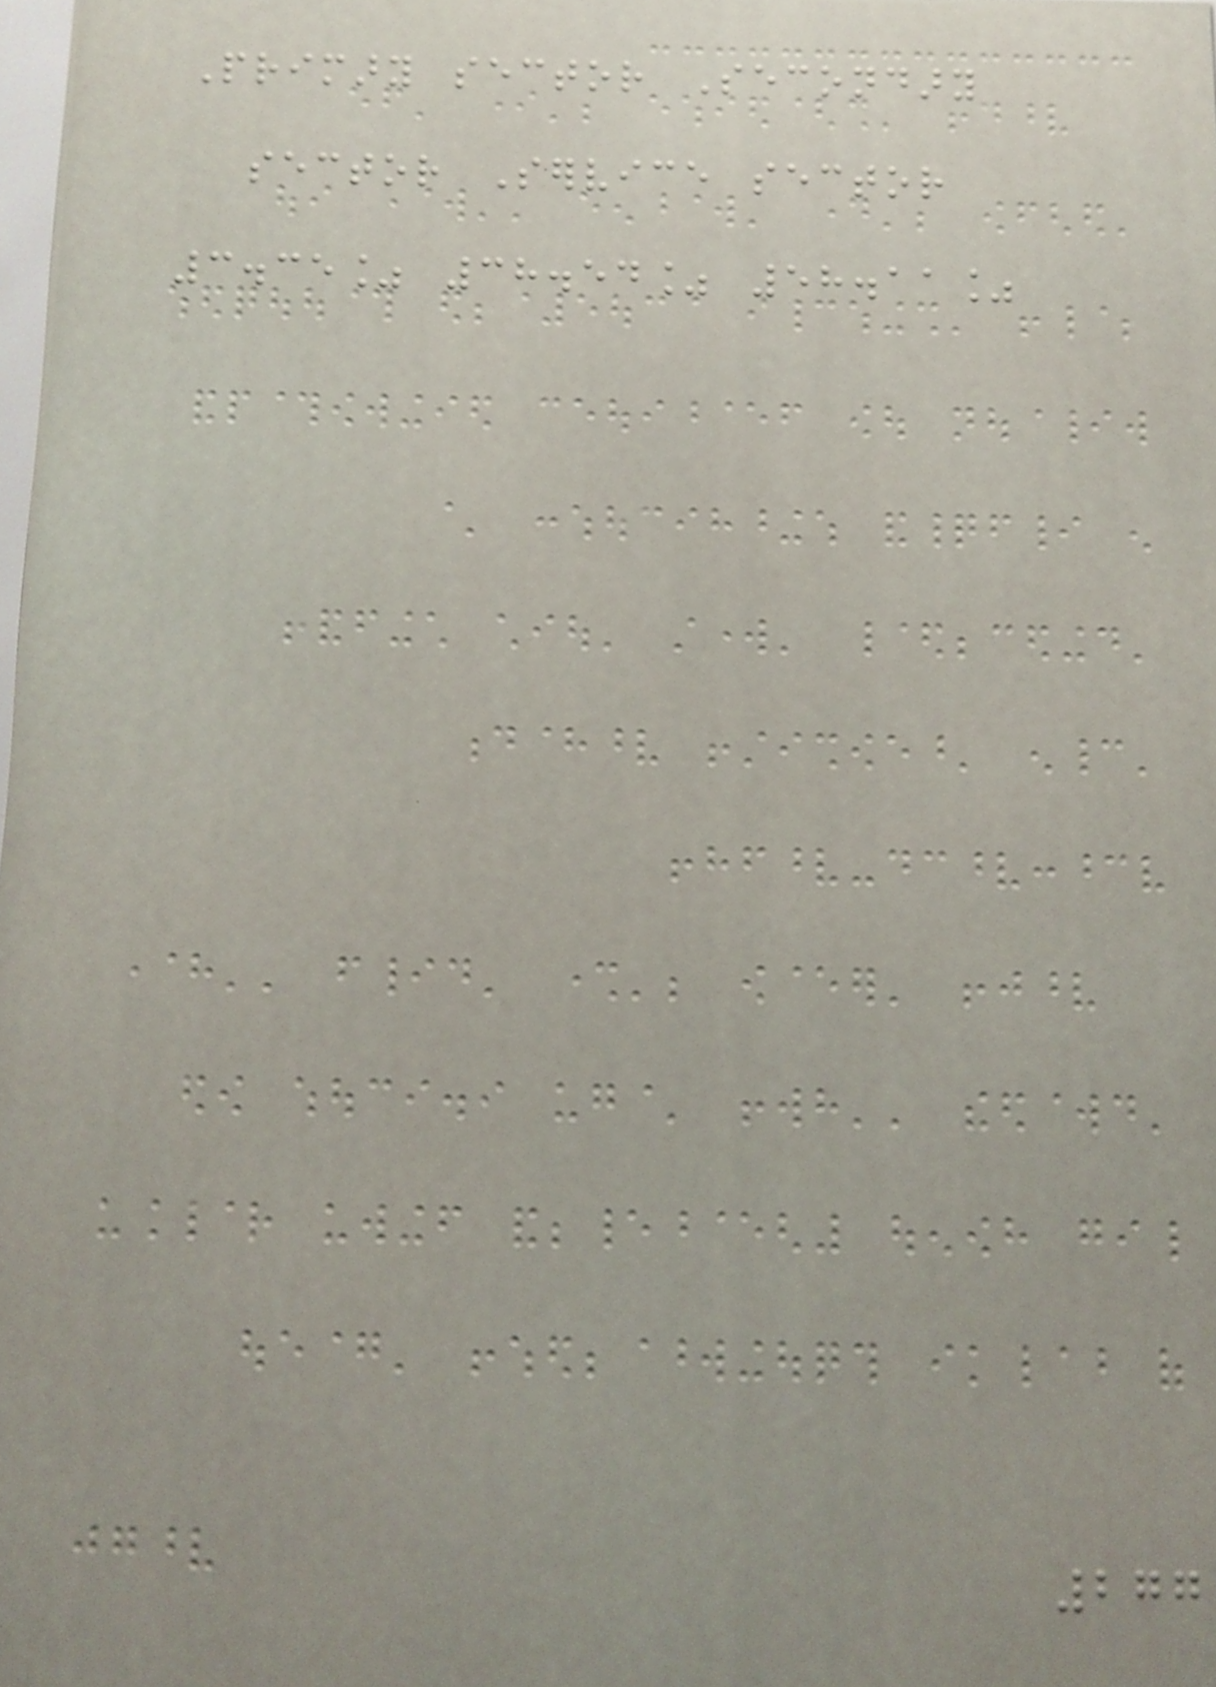Primary sector Secondary
sector Service sector
3.35% 38.54% 58.11%
277
